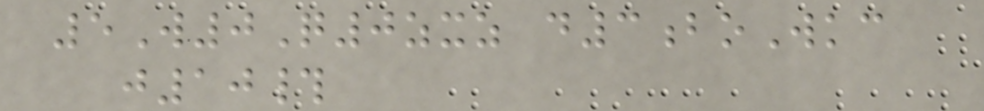5W0Q0zxz d3boWkc
j10#
